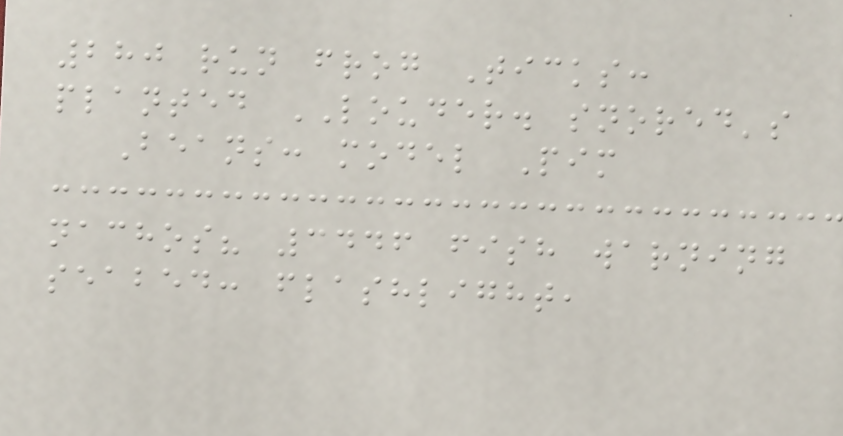280 run frog Ticks:
planted LOUDER. snored's
Beans: model Pim
nachos? 3446 fish warning
seabed: flashlight,
